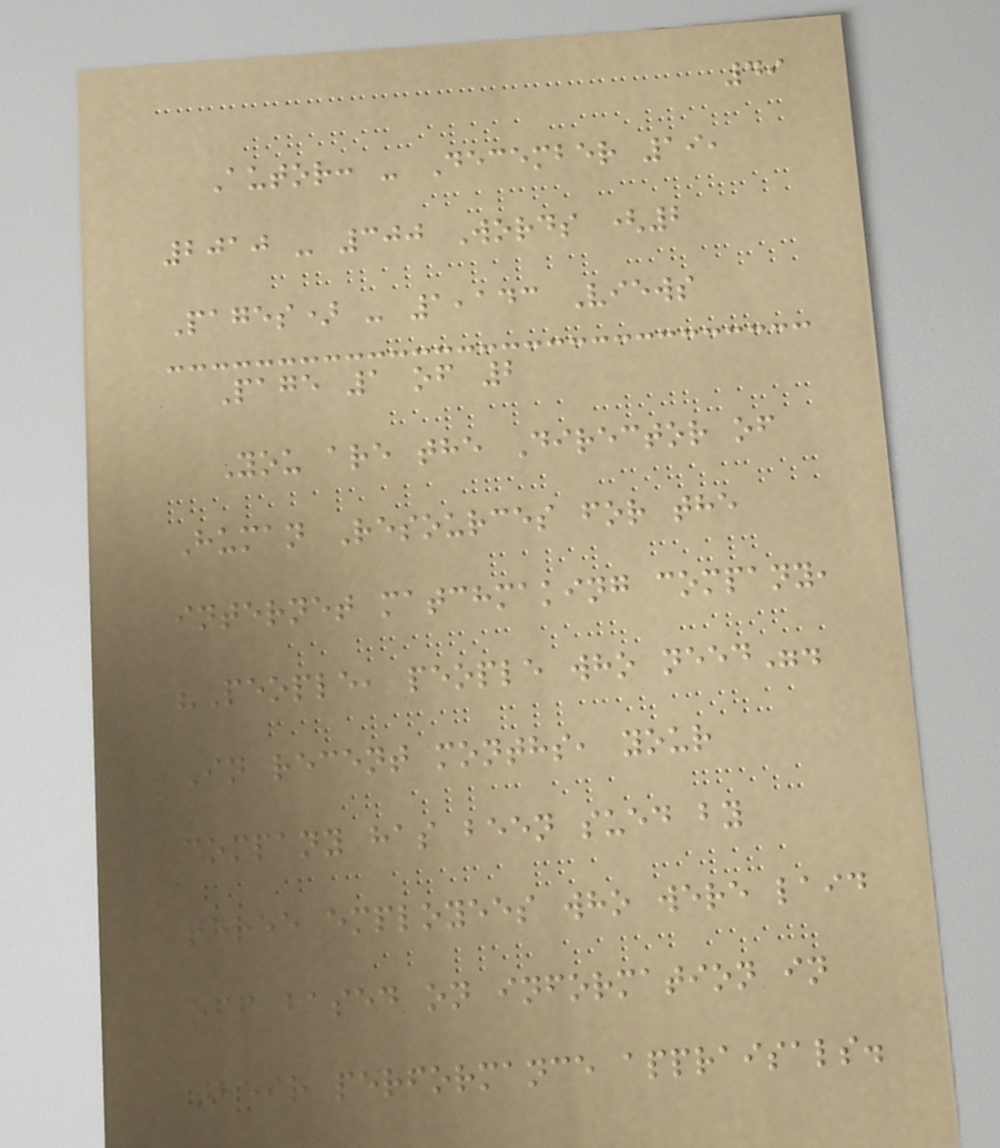49
Autor: - December 19,
2010 - 300 Words (2
Pages) - 1,143 Views
Page 1 of 2
You are the Director of
Human Resources for the
internet matchmaking company,
"People, people who need".
In recent months, your
company has been sued by
three employees who were laid
off based on information in
their performance appraisals.
